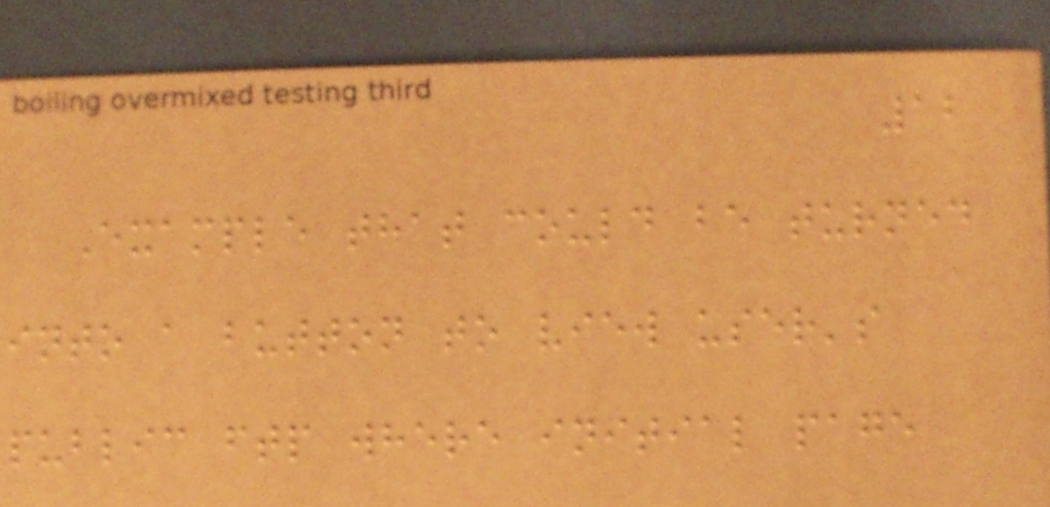12
Example that could be turned
into a button to view user's
public ftp where initial page
